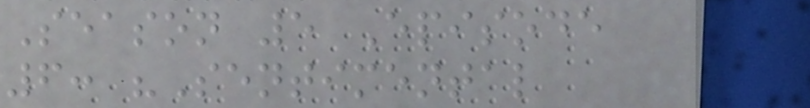Season 5 Episode
6: "Sentimental
